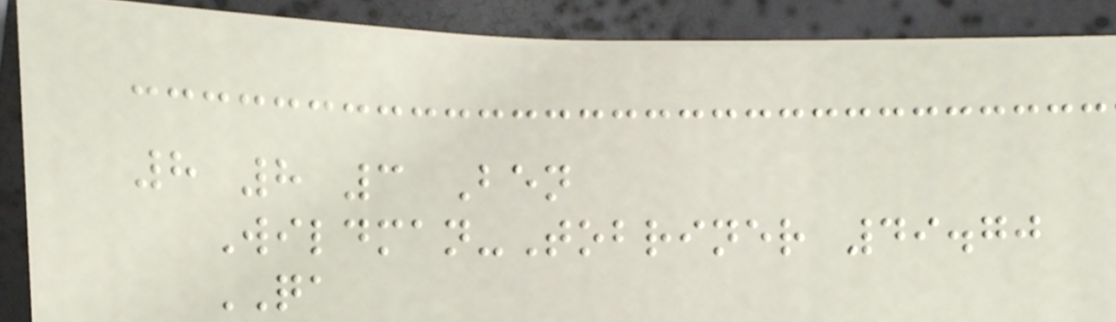8 8 3 Ben
Wildman-Tobriner 49.70
QA
